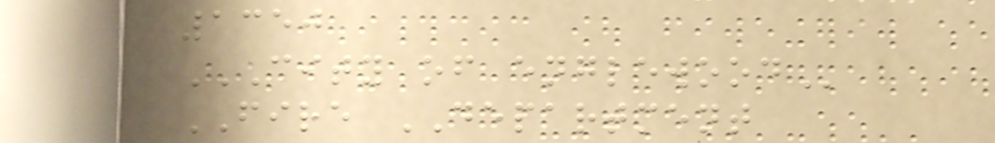1350
CITY OF ENGLEWOOD
FIRE DEPARTMENT
